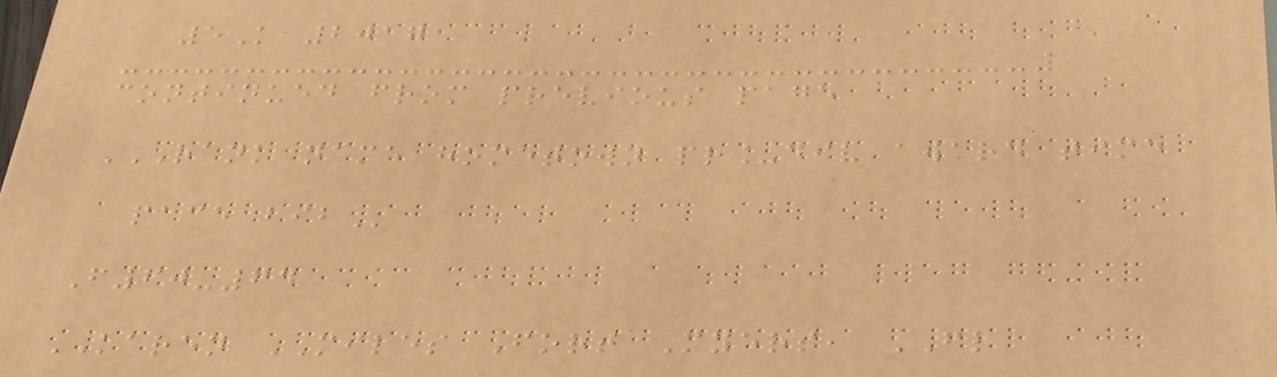5K 2017
continued from previous page
RANK NAME HOMETOWN PR_DIV AWARD TIME
PACE BIB
F60-64
KAREN MILES Fort Myers, FL
